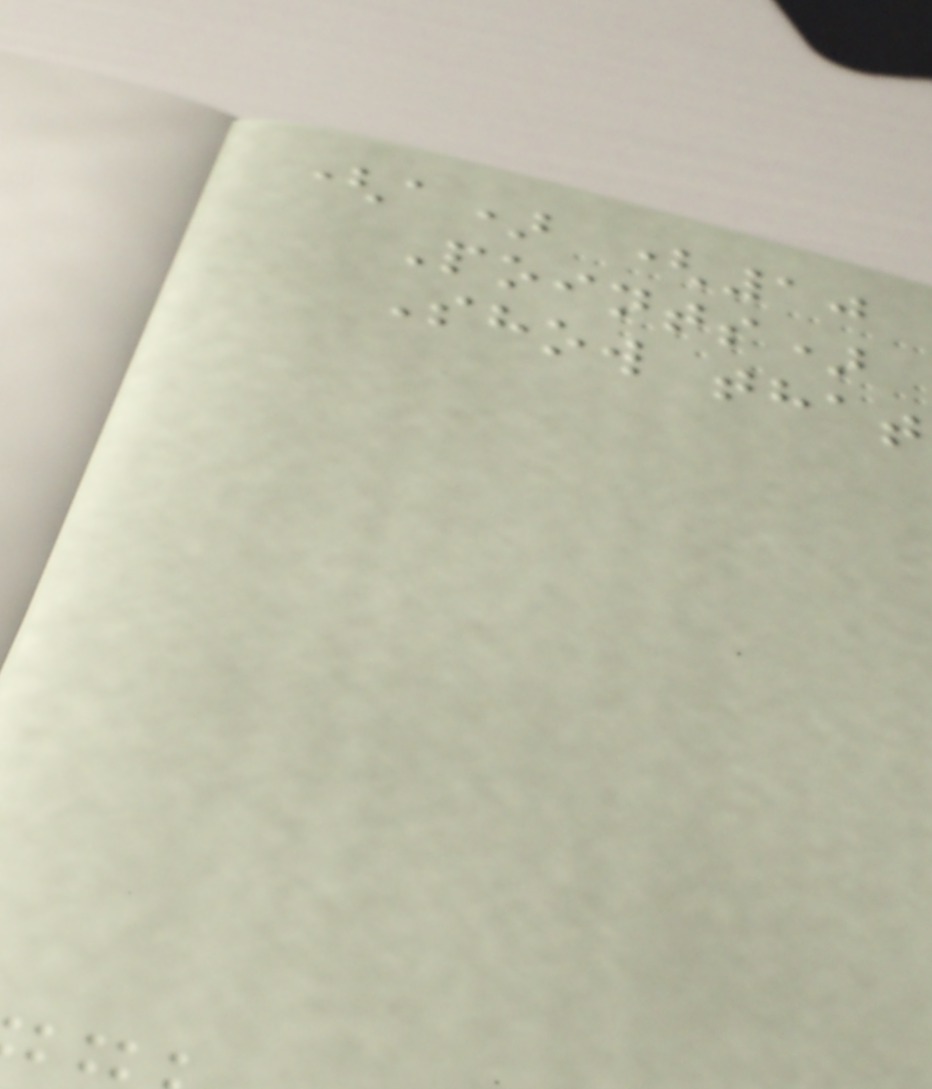(a) (10
Points)
Show that
